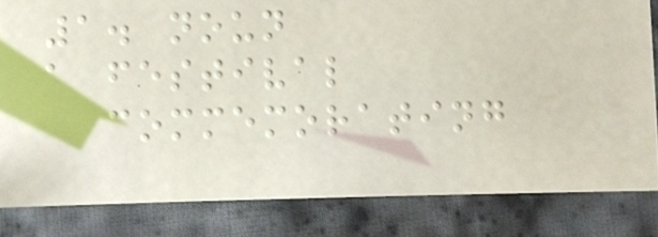1. noun
a festival
commemorating
